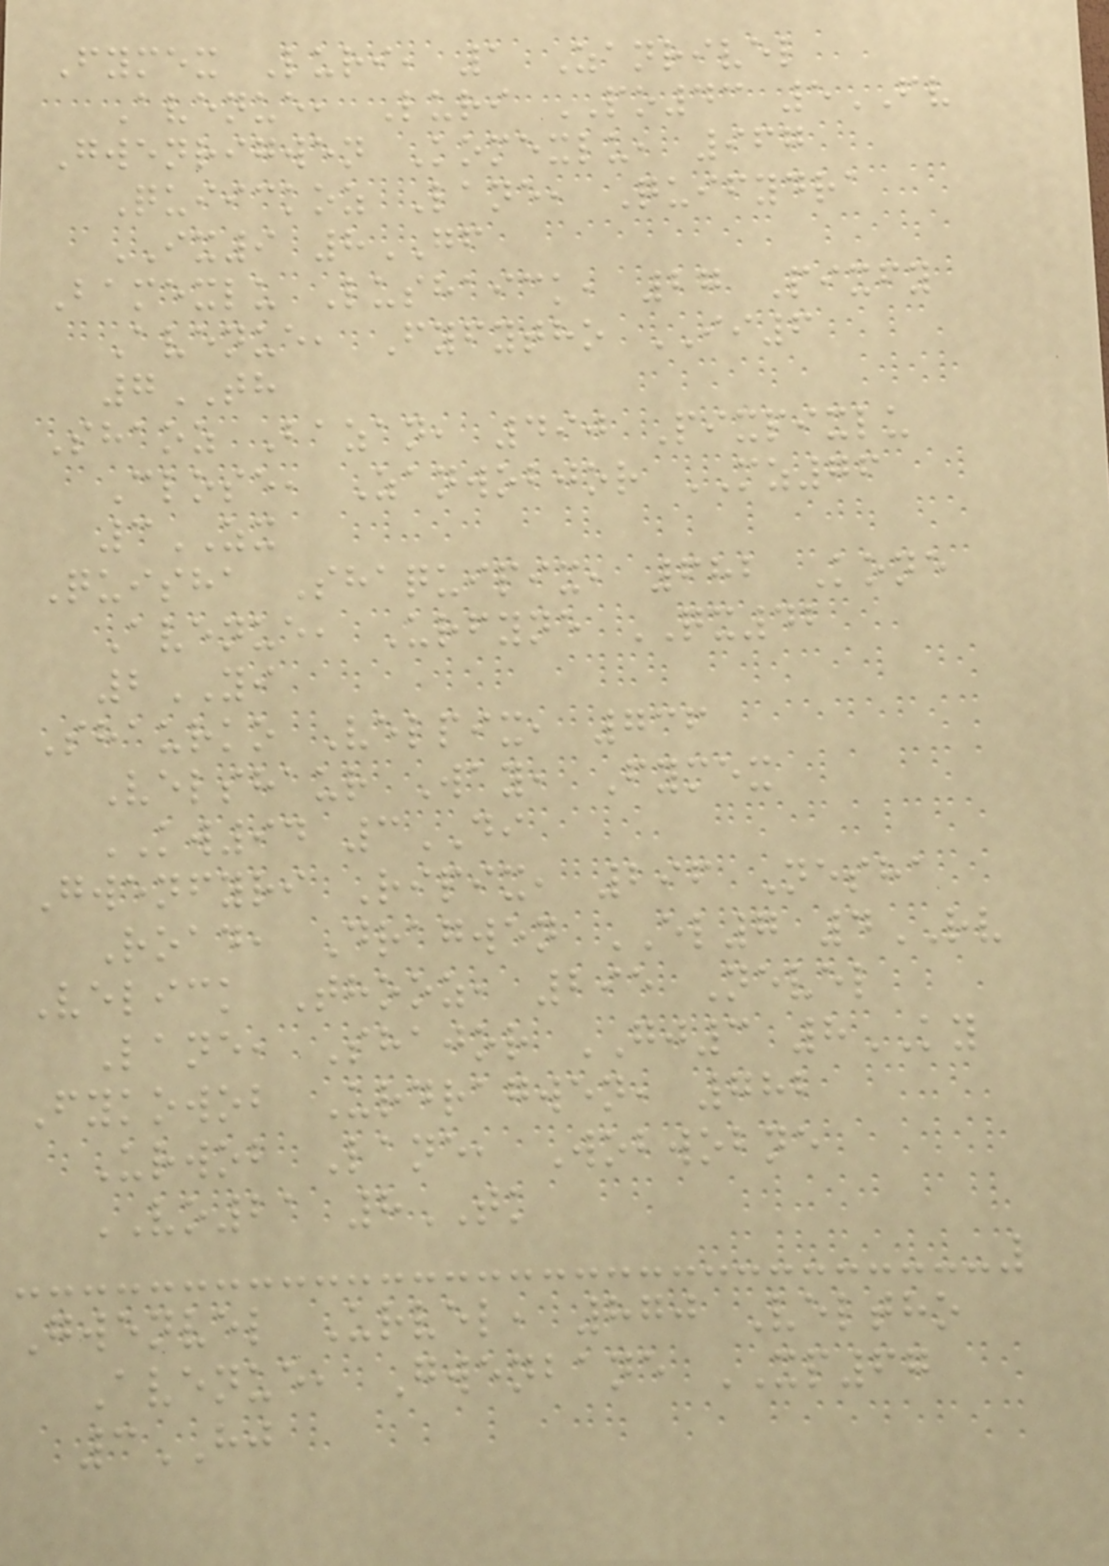Fymex Luri, 1 Zanrivel
Avenue, Luri PO43 5FV
Gwenrigwen Komexlu, 967
Quiickoz Lane, Quifydra
IX9 8GF
Bamexlu Lushaick, 27 Pixfy
Avenue, Fyfytho II6
7TH
Shaoz Bazan, 490 Pixpixlu
Close, Zanwobjor MZ76
3ZX
Quisha Shaquipix, 682 Kone
Avenue, Urfyne QX42
2YI
Shaurko Velpix, 736
Velshaur Way, Fymex
KW94 3DI
Gwenfyri Ripix, 296 Nesha
Road, Dragwen EL7 4RV
Velick Thooz, 295 Nevel
Lane, Shajor GJ3 8KY
Fykowob Urdragwen, 782
Urwob Lane, Wobwobne
VO21 8TK
Gwenvel Urvel, 870 Veltho
Avenue, Gwenbane XP67
3HJ
